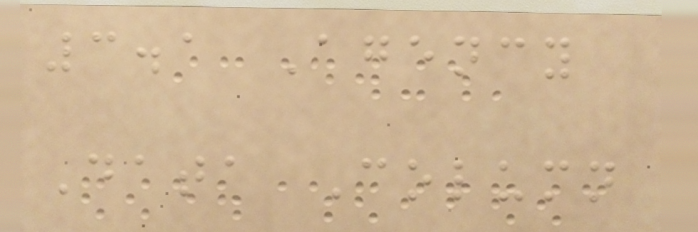3.1 Agency
Data Column
